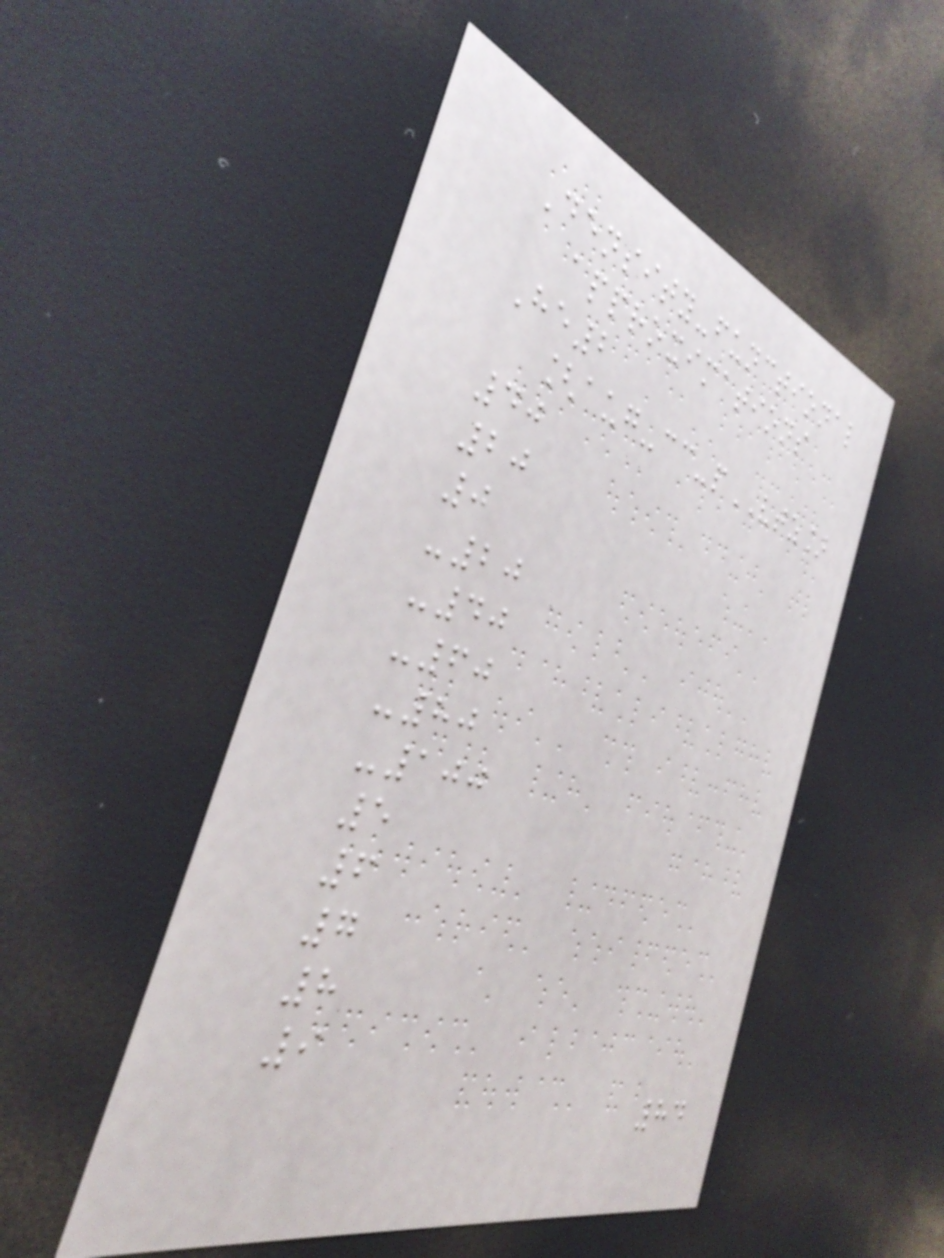Density-functional
approximations
He2
[aug-cc-pVTZ]
40
20
0
-20
-40
-60
-80
-100
5
6
7
8
9
84
